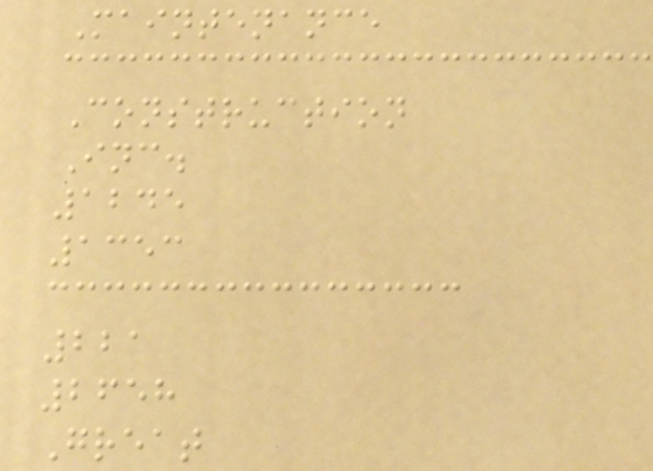Maintenance
Construction
Inc.
1245
1353
221
2658
Great
